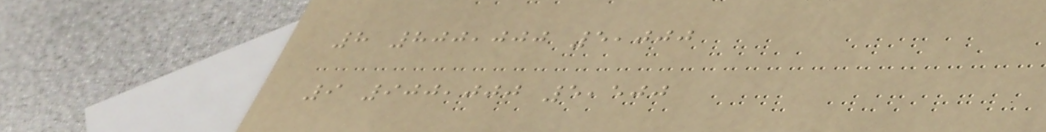8 800,000 5,000
9 900,000 5,500
